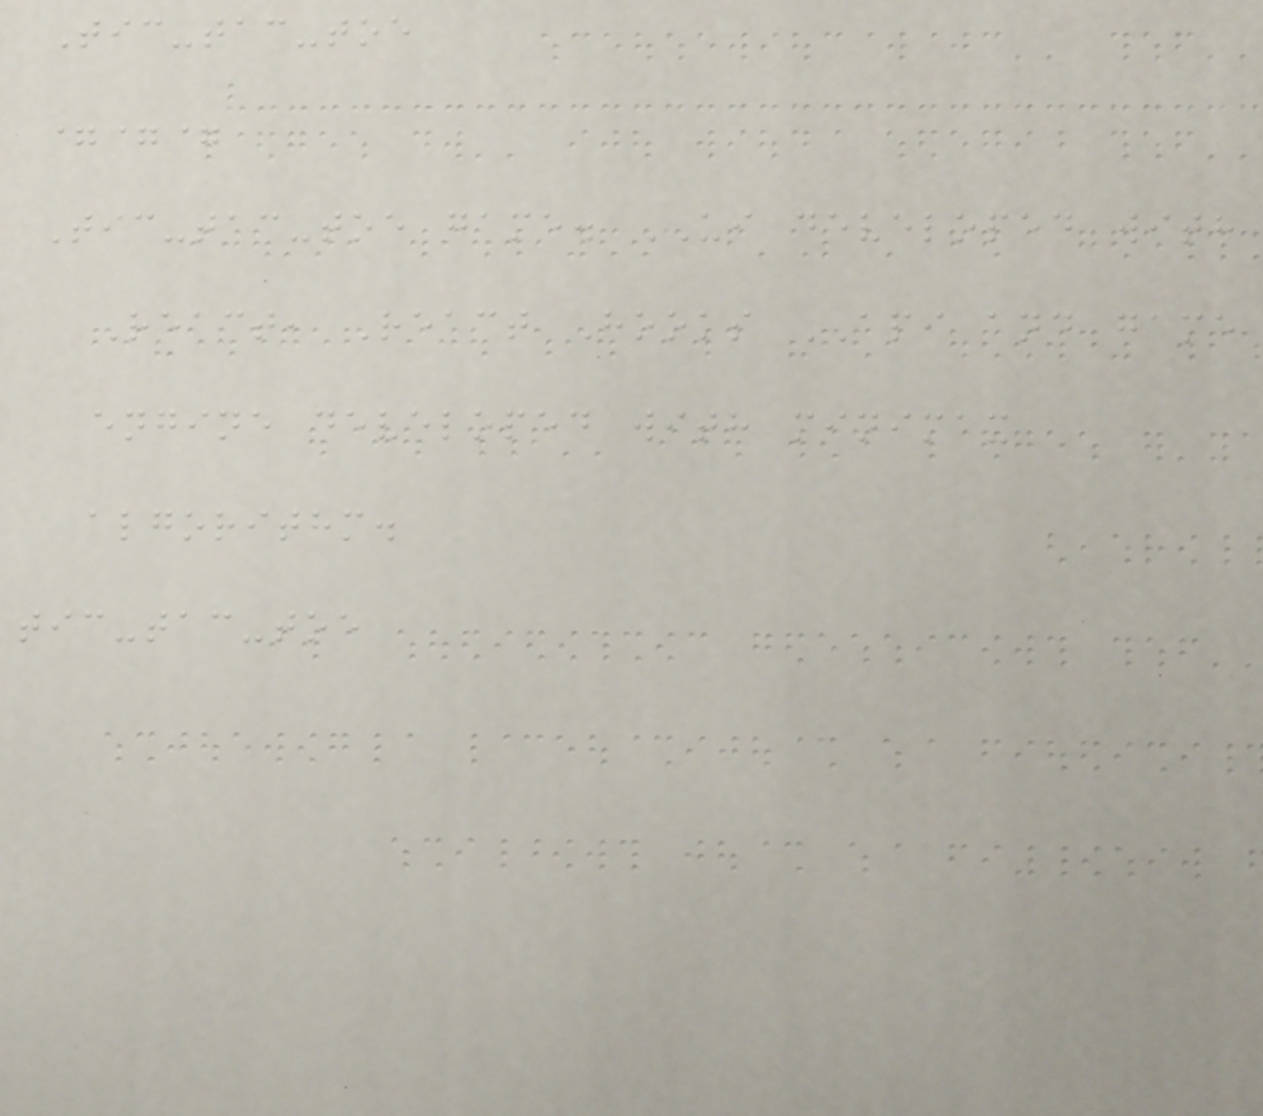Tic-tac-toe
===
Tic-tac-toe game. UI developed with
React, React Hooks API and game
engine developed with minimax
algorithm.
tic-tac-toe
